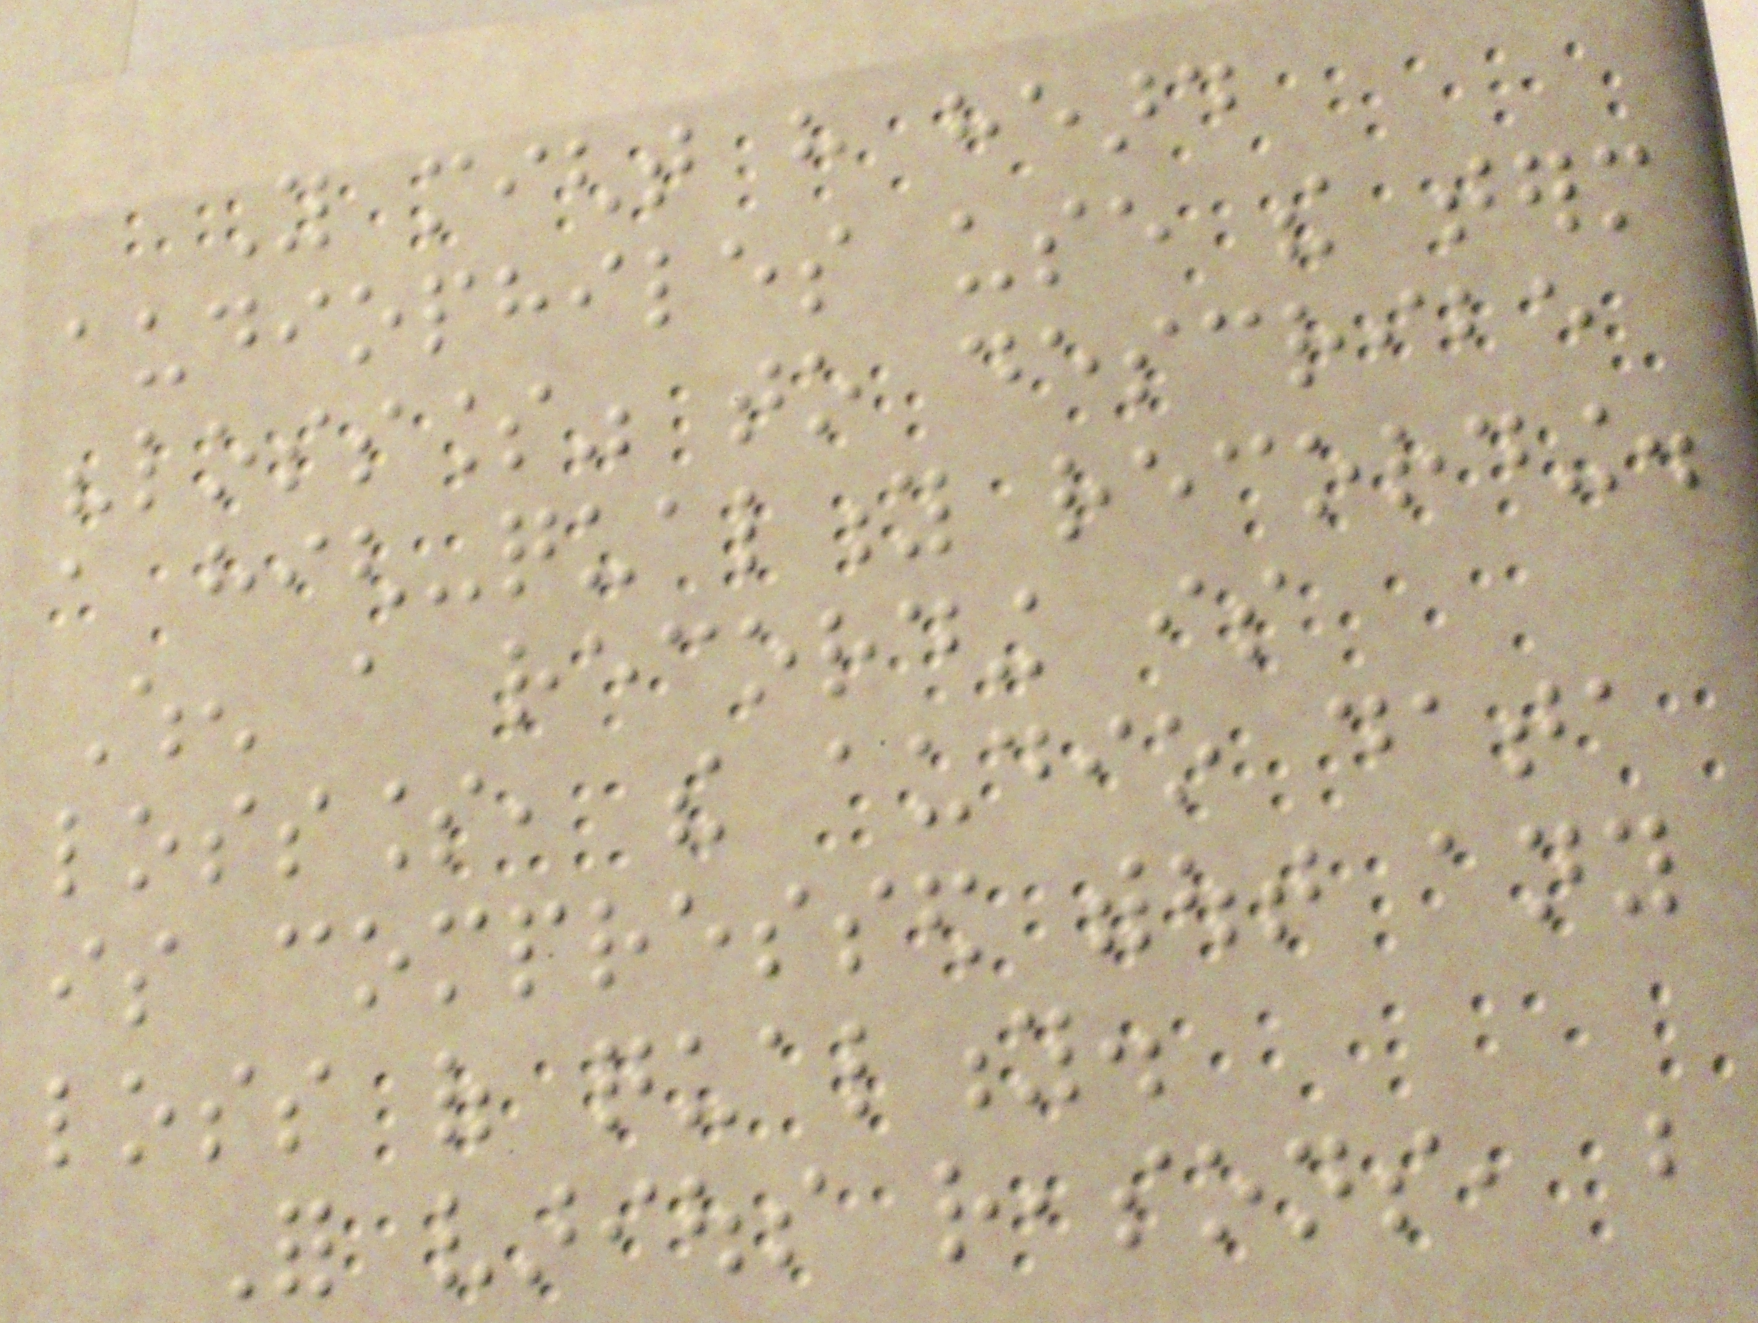You might have heard
audiophiles use the term
"lossless" to describe
a high-quality recording.
When a recording is
lossless, the audio data
is compressed without any
loss of quality.
For various reasons, but
